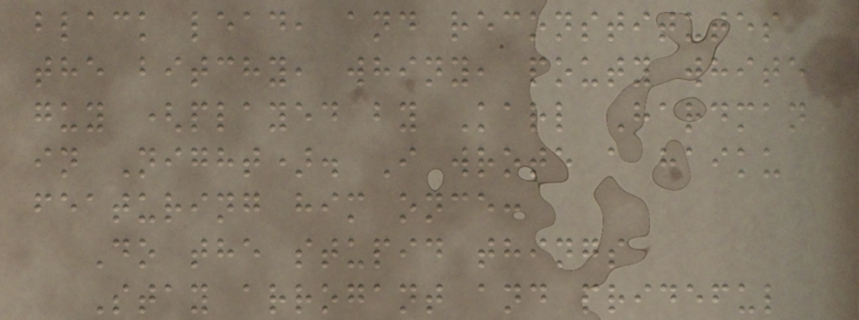black lead, and reconstitutes
the bitchy, whiny, pouty white
guy (played by Karl Hardman
in Night). I wrote a haiku
featuring him once:
Do the stupid things
Stay arrogant and prideful
